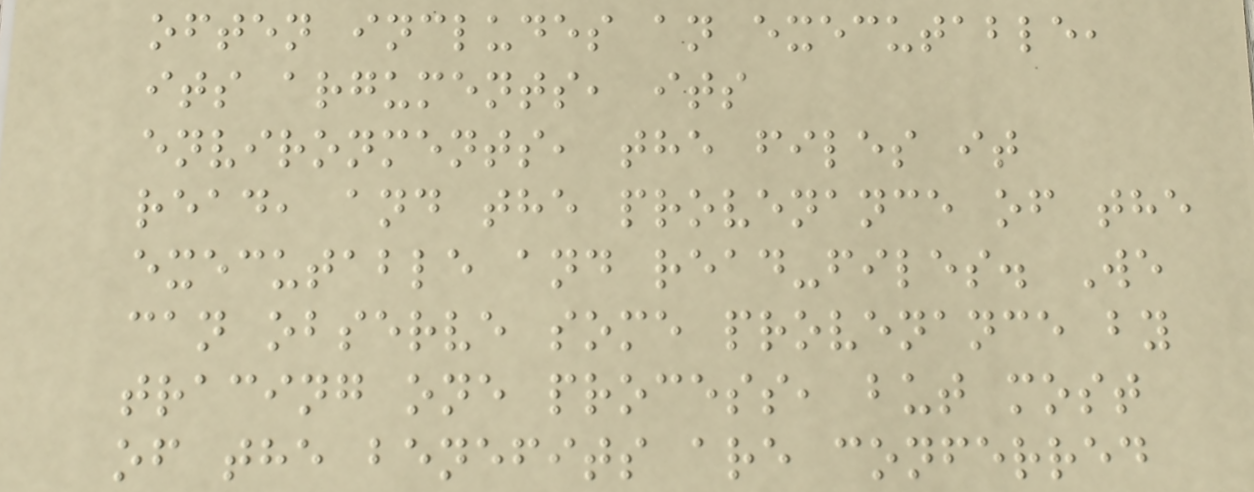often includes an executable,
its arguments, its
environments, the files it
read, and the provenance of the
executable and read-files. We
can observe some provenance by
tracing one process, but most
of the benefits are conferred
